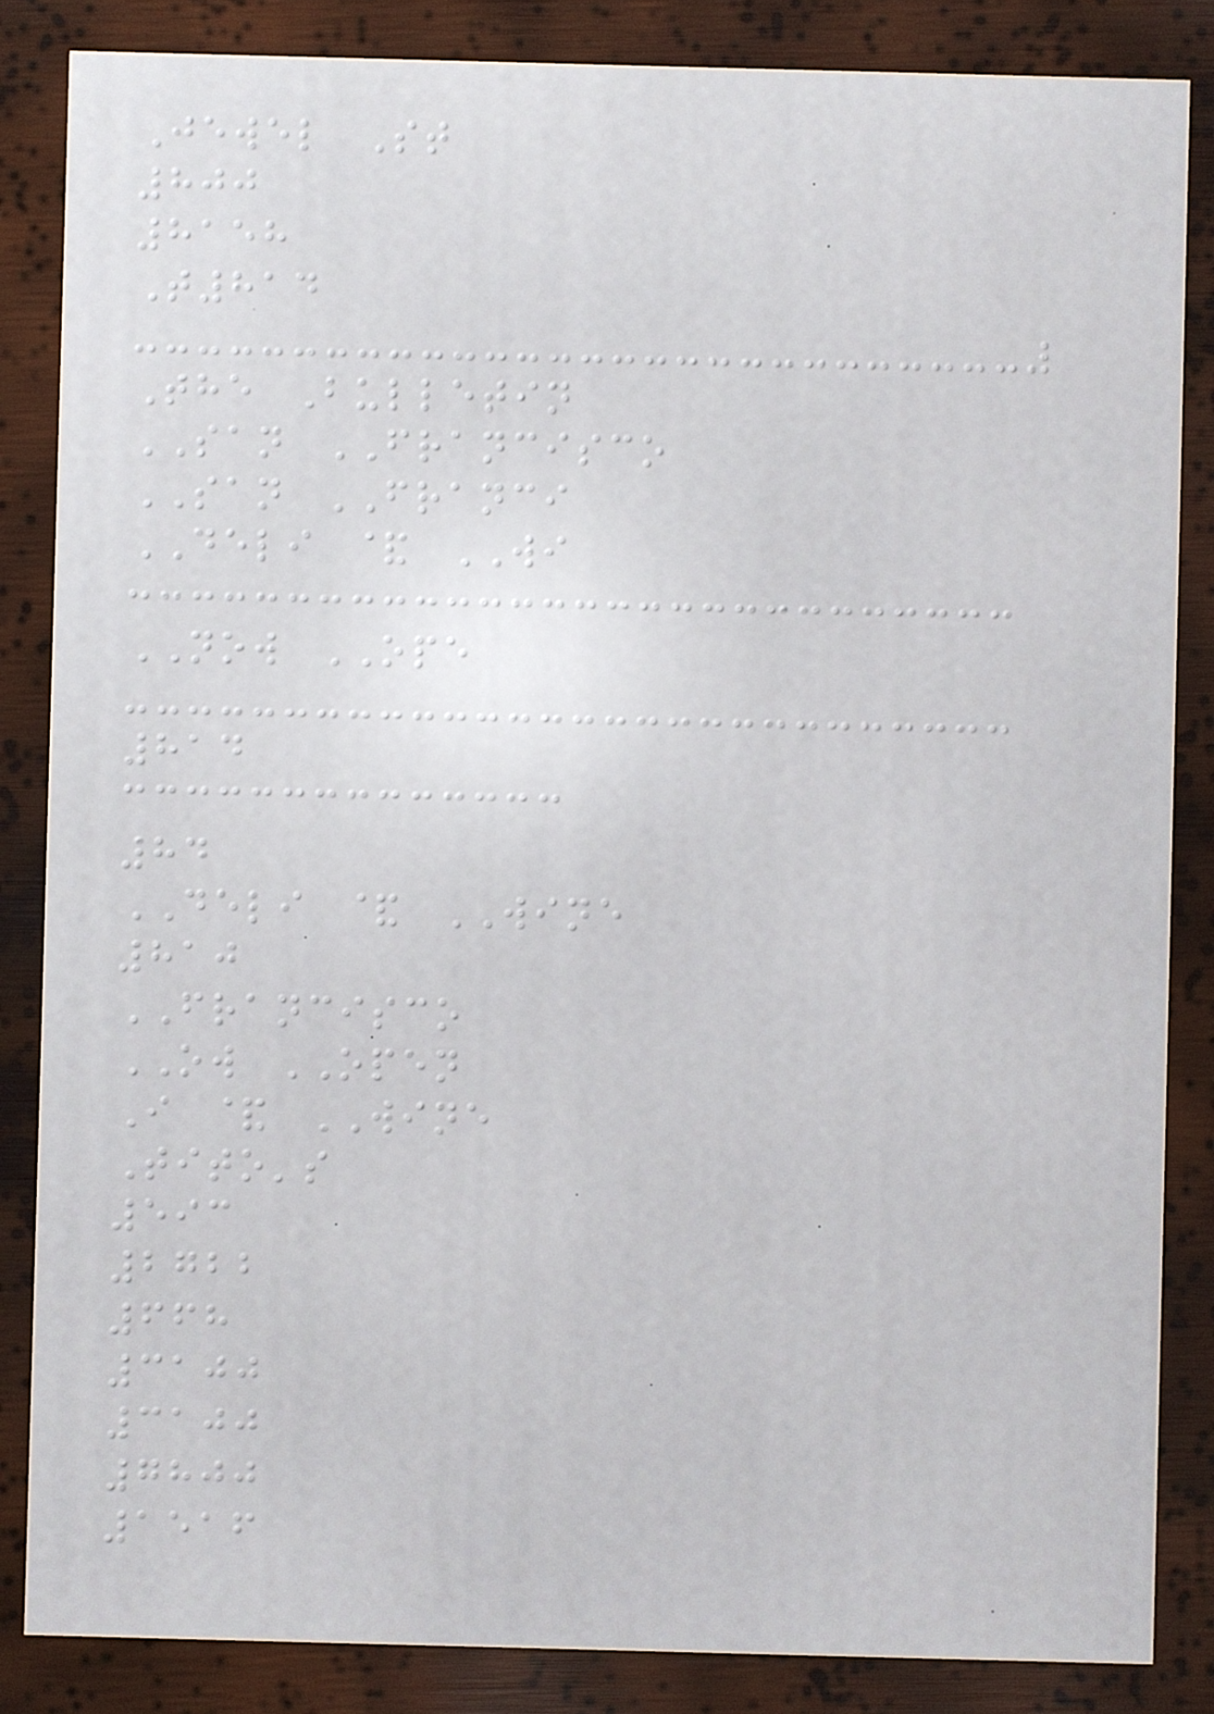Jewel St
800
8158
T814
The Bulletin
SAN FRANCISCO
SAN FRANCI
DELI & WI
NOW OPE
814
84
DELI & WINE
810
FRANCISCO
OW OPEN
I & WINE
Tito's
593
2722
668
3100
3100
7800
1516
